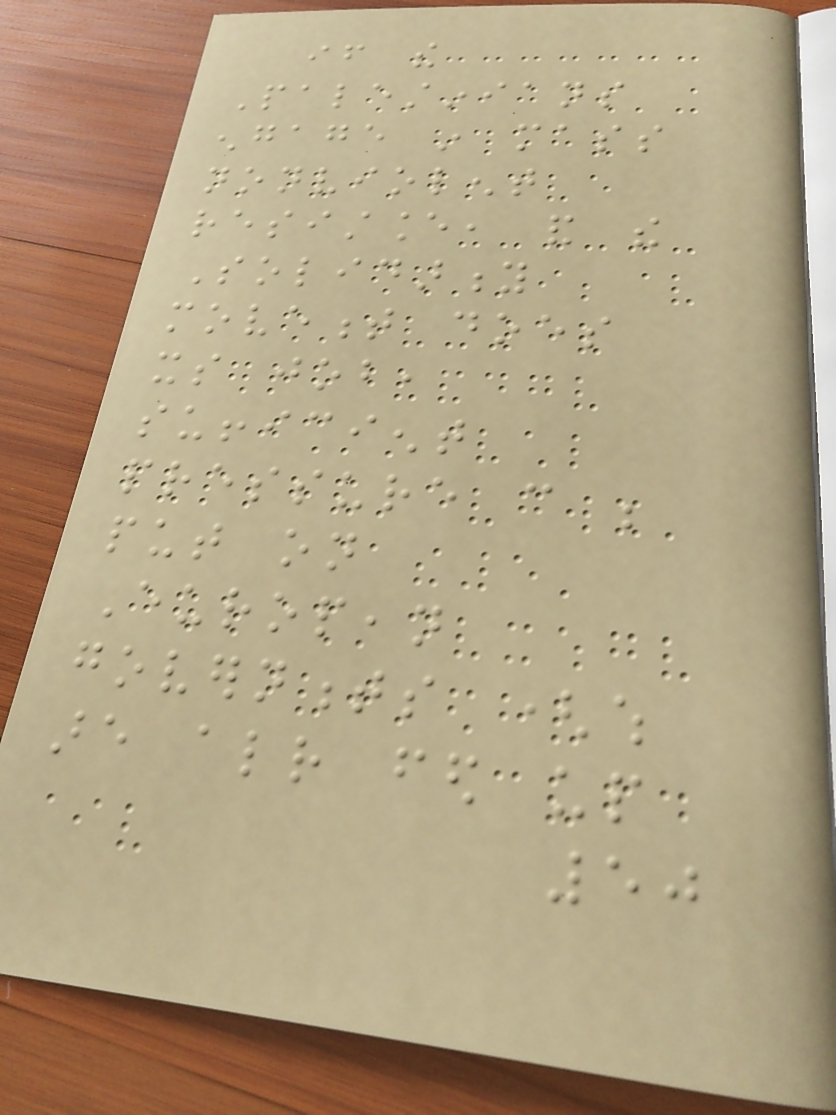if the
Palestinians
engage in mass
nonviolent
resistance, and the
Solidarity
movement does
its job,
sufficient
pressure can be
put on
European
governments (which
are already fed up
50
